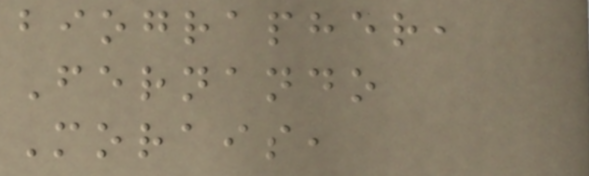biographer,
Fernando
Morais,
